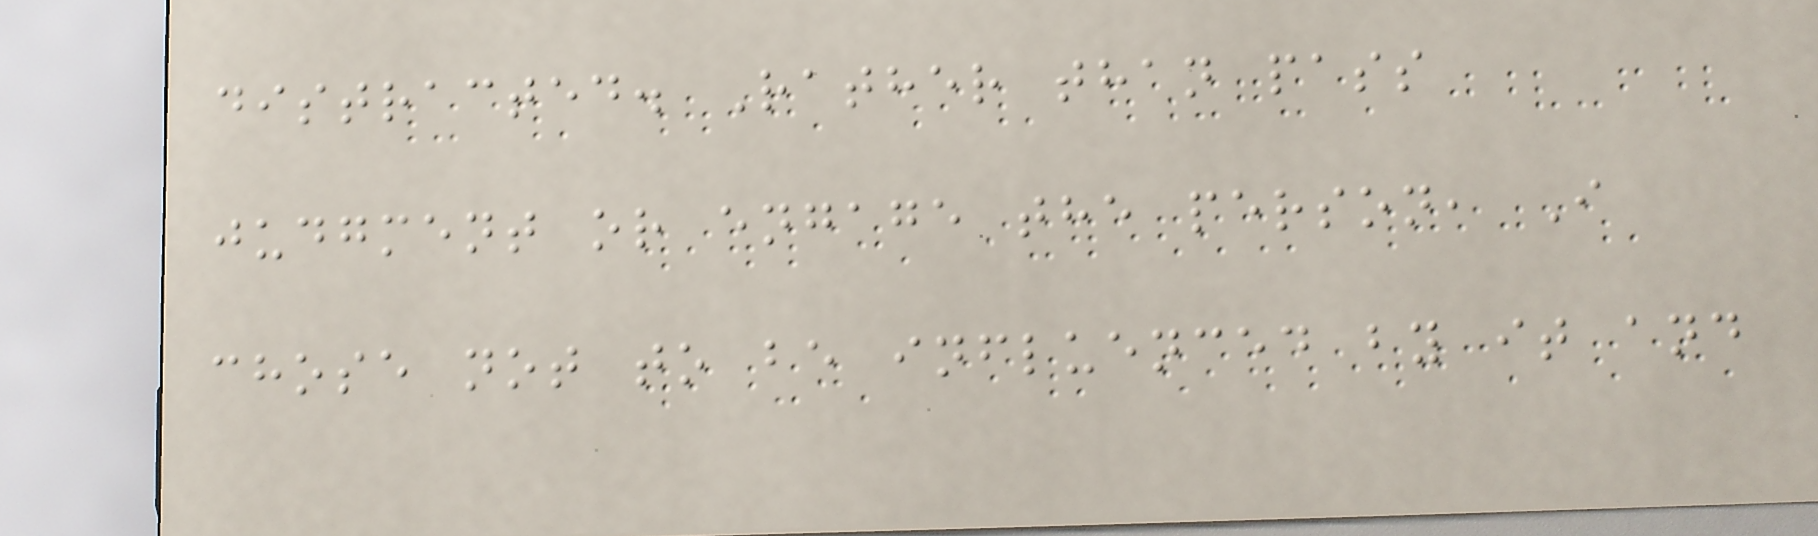distracted. Rather than pass
judgment or engage the person, I
chose not to be influenced by it and
